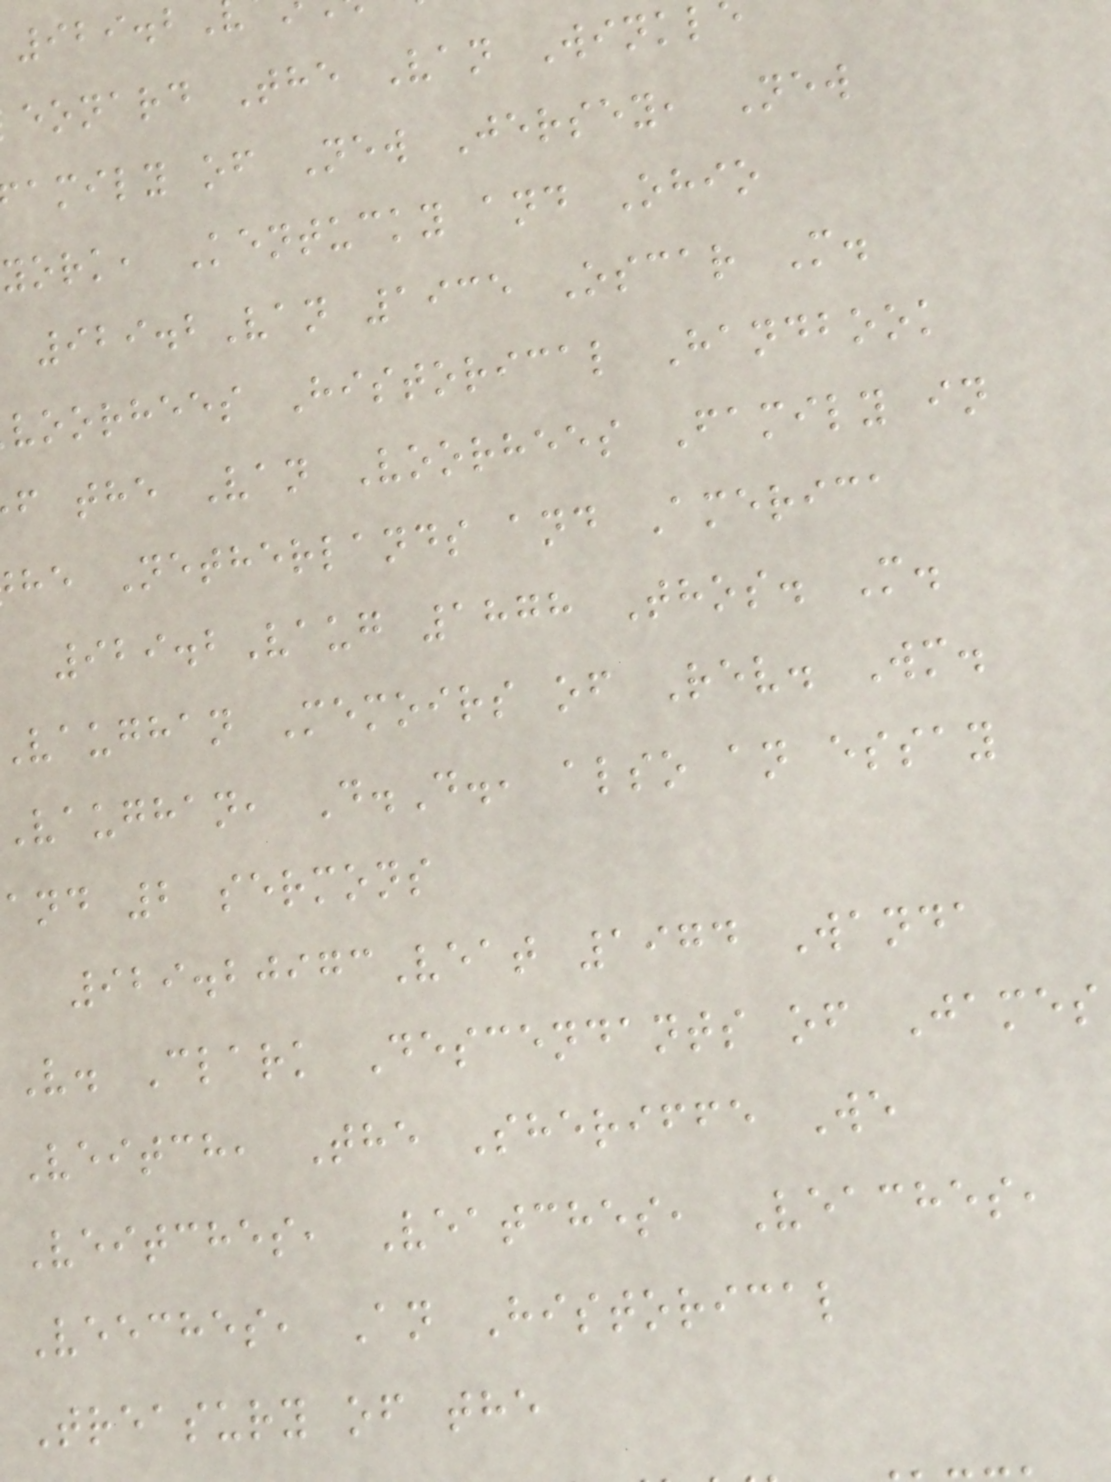929.2
eonard The Van Winkl
amily of New Jersey, New
york, Kentucky and Ohio
929.2Van 1935 Oscar M.
voorhees Historical Handbook
f the Van Voorhees Family in
he Netherlands and America
929.2Vaug 1878 Thos. M.
vaughan Memoirs of Rev. Wm.
Vaughan, D.D., also an essay
and 2 sermons
929.20973Veat 1974 Wanda
V. Clark Descendants of James
Veitch, The Sheriffe We
Veitches, Veatches, Veaches,
Veeches, An Historical
Treasury of the
